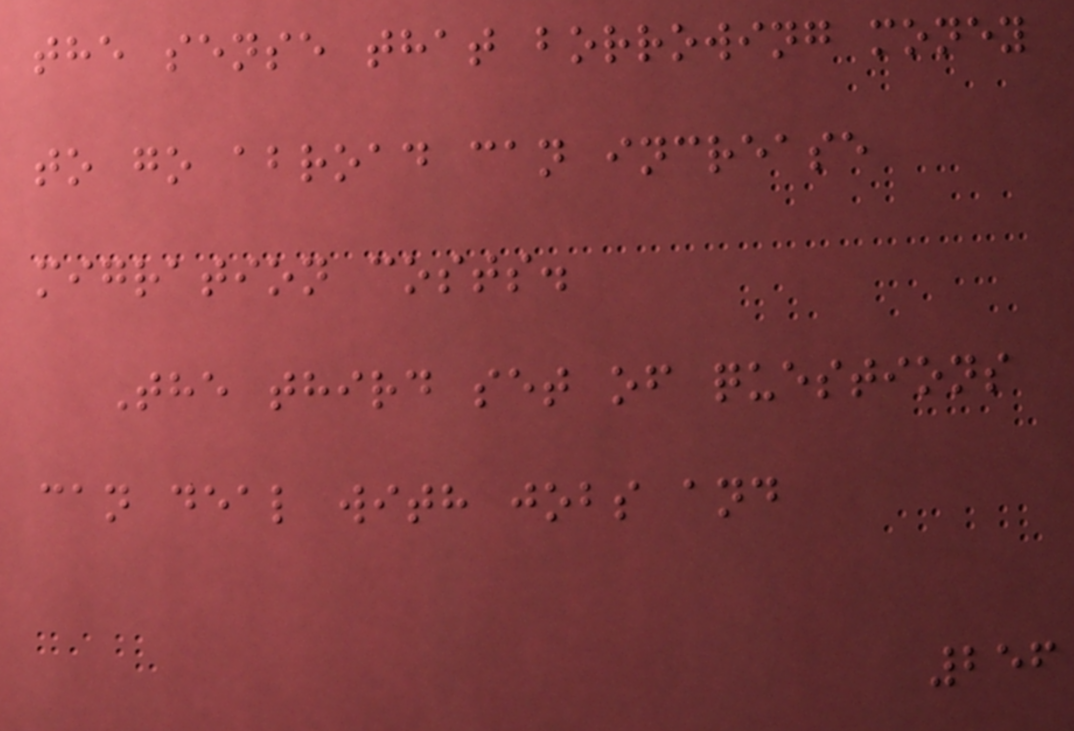the sense that borrowing money
to go abroad can increase
migration costs.
The third set of questions
can deal with jobs and
256
